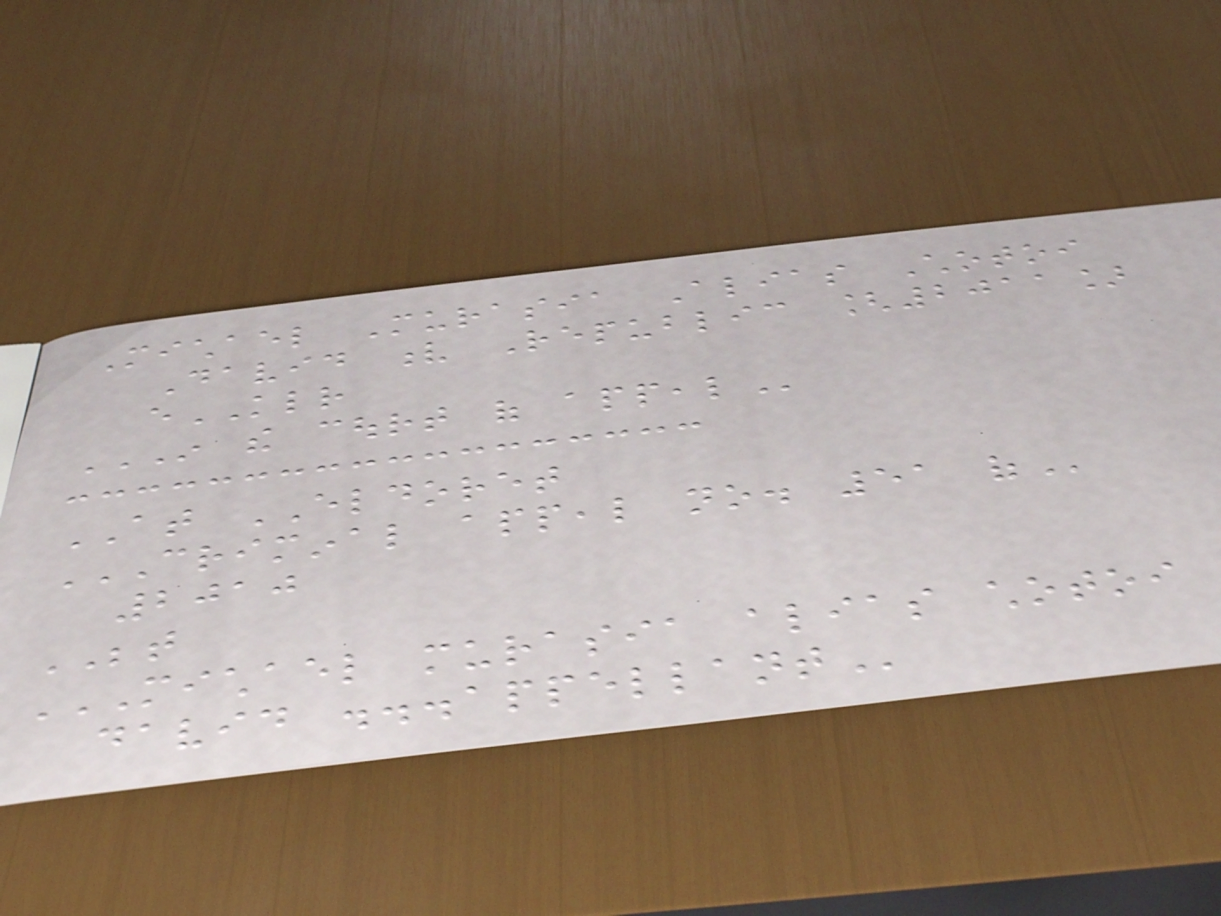Michael Murasia Alias Chotoi
David v Republic [2011]
eKLR
IN THE COURT OF APPEAL
AT ELDORET
CRIMINAL APPEAL NO. 51 OF
2010
BETWEEN
MICHAEL MURASIA ALIAS CHOTOI
DAVID ...APPELLANT
